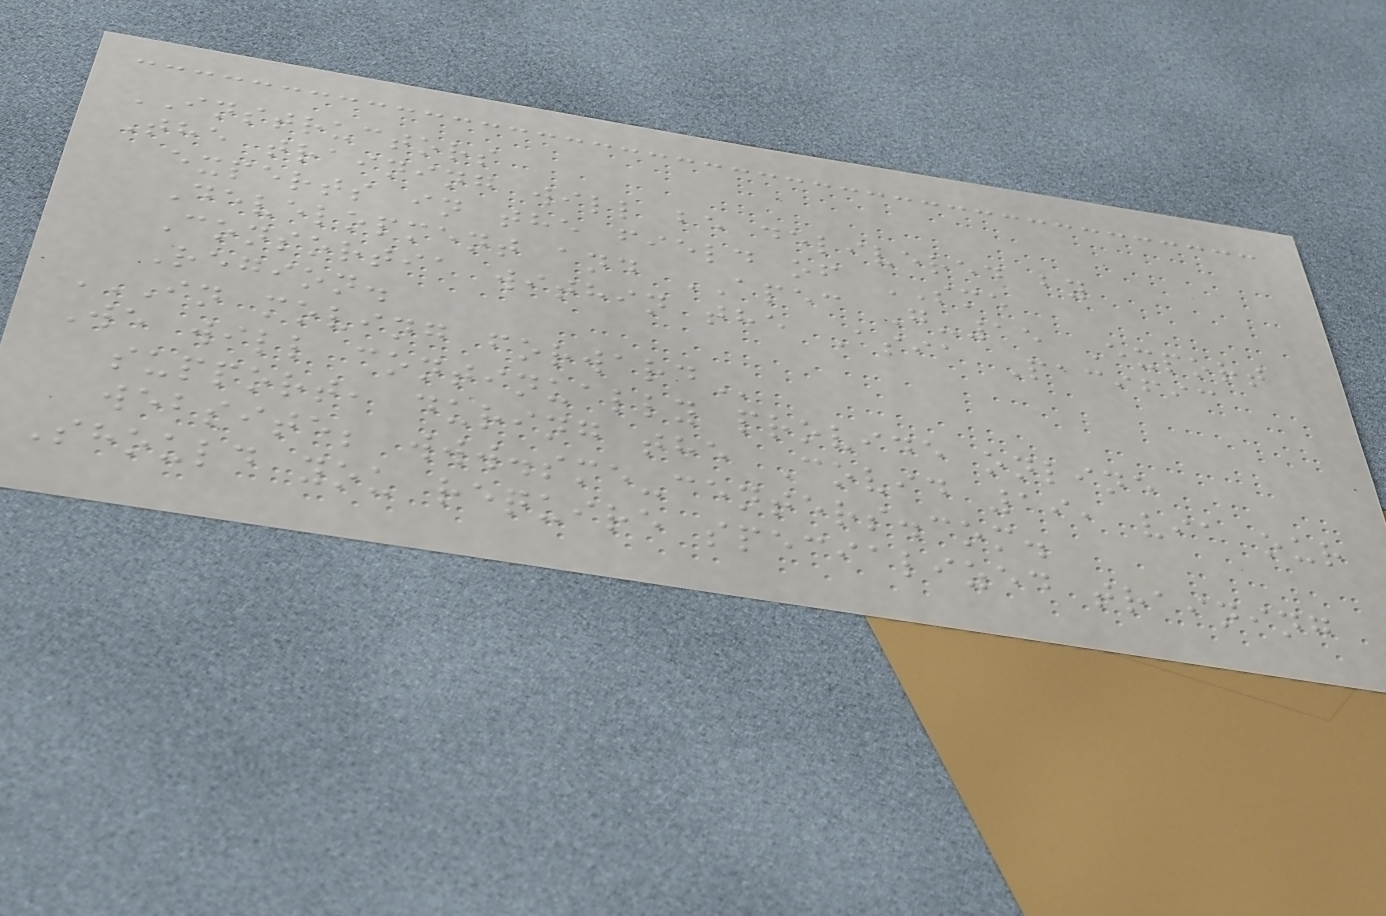INSTRUCTORS
The training will be delivered by
experts in the field of SME
Development and APEC G-15 Export
Consortia within the Asia Pacific
Region.
IN MOVING FORWARD
We will continually provide online
support, during the Covid 19, via our
website; www.sme-centers.com.
Should you require specialized training
